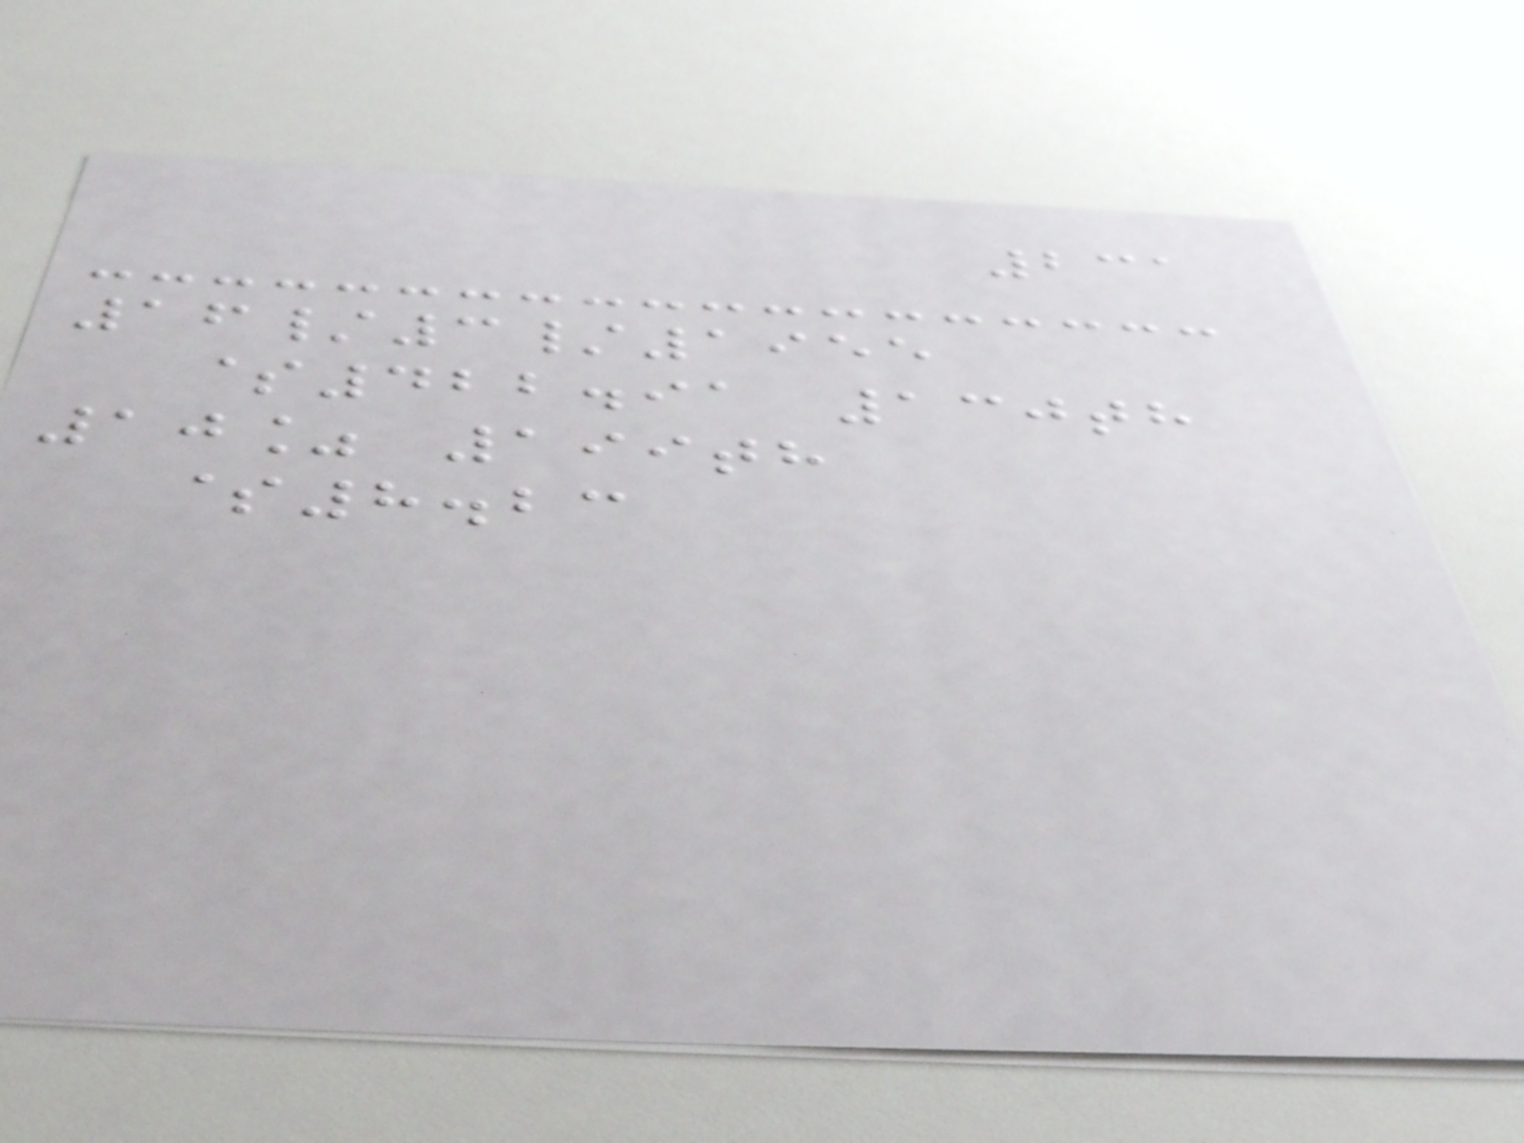231
16/3/1955
$422.91 130th
10% 199th
$8.23
